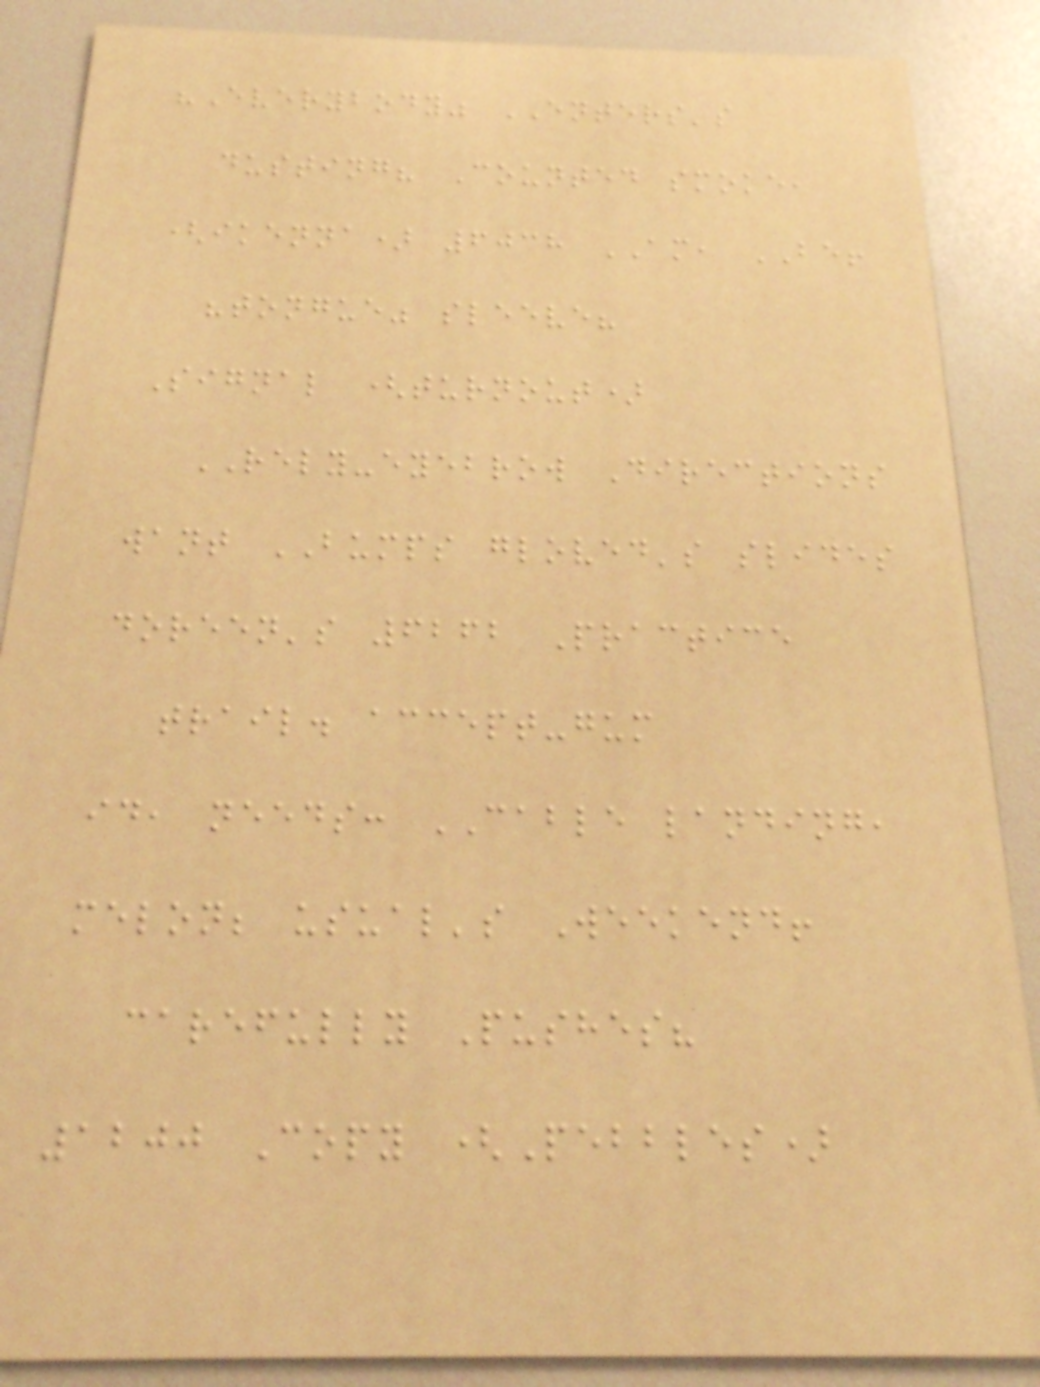"Everybody" ENTERS's
dusting? Counted smoke,
(ikenna) 6038 AM, BE!
"tongue" sleeve?
Signal (turnout)
RELY-eyebrow Directions
want BUMPS gloved's slides
doreen's 6262 Practice
trail. accept-gum
id, needs: CABLE landing,
melon; usual's Weekend!
carefully Pushes?
1200 Copy (Pebbles)
